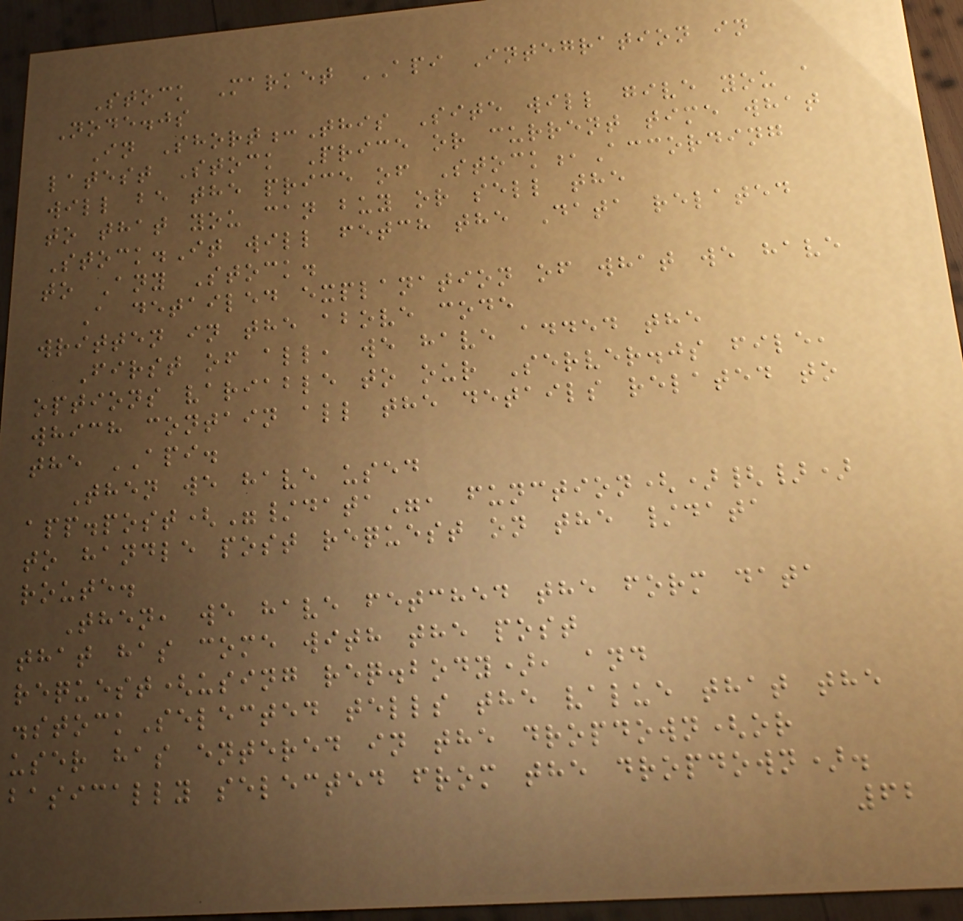Stock Market API Integration in
Node.js
In Short:This Site will give you a
latest Stock Price or current time what
will be the price of Stock,According
to that you can buy or sell the
Stock.It will fetch the Data related
to Any Stock.
A detailed explanation of what we have
written in the above code
First of all, we have added the
options variable to our Server.js file,
which contain all the details related to
the API.
Then we have used
app.post("/data", function(){})
to handle post request on the /data
route.
Then, we have fetched the form data
that has come with the post
request(using req.body), and
.stockSelected tells the value that the
user has entered in the dropdown(or
basically selected from the dropdown).
62
